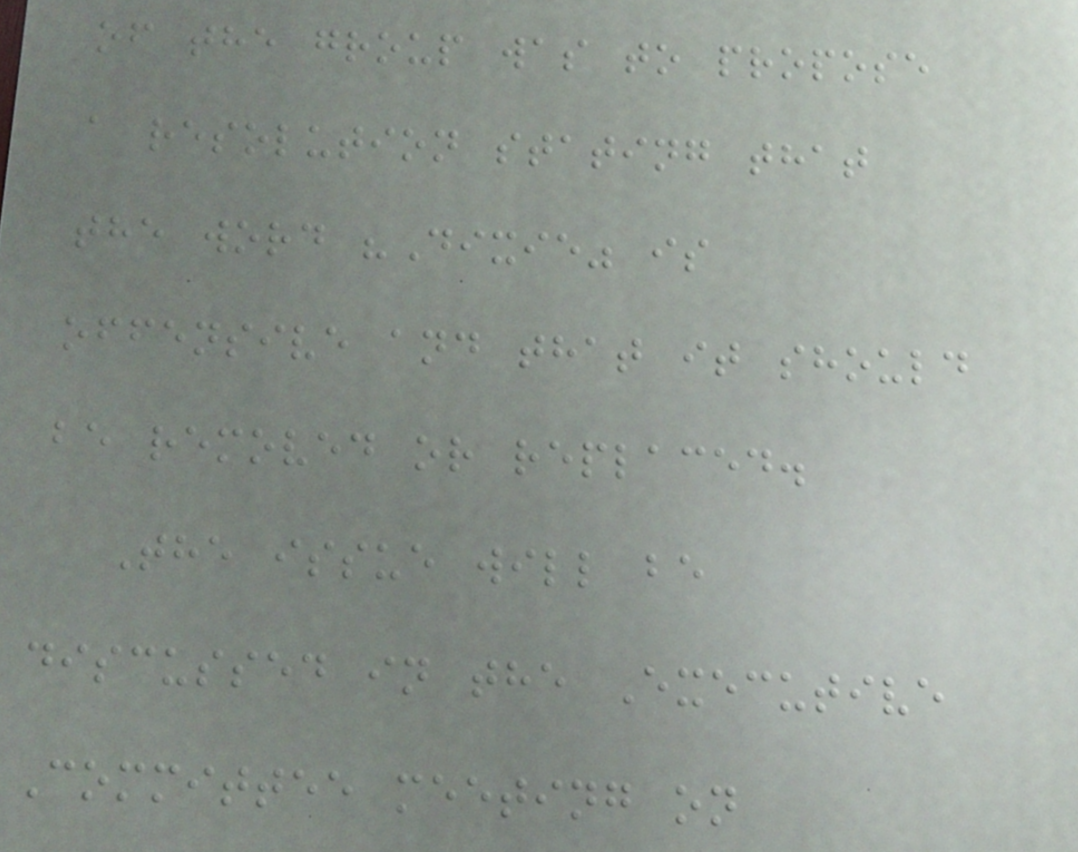of the group was to propose
a resolution stating that
the word "Dixie" is
offensive and that it should
be removed or replaced.
The issue will be
discussed in the Executive
Committee meeting on
